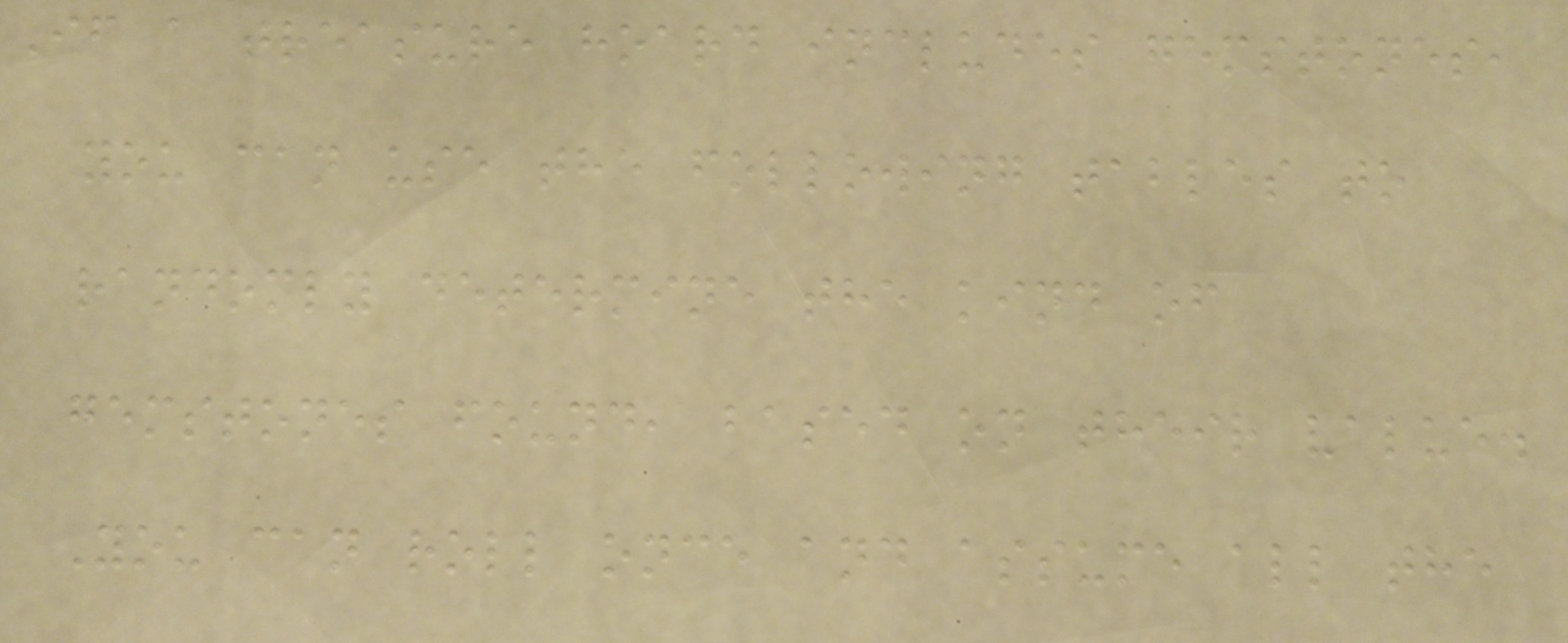If a treasure hoard includes gemstones,
you can use the following tables to
randomly determine the kind of
gemstones found, based on their value.
You can roll once and assume all the
